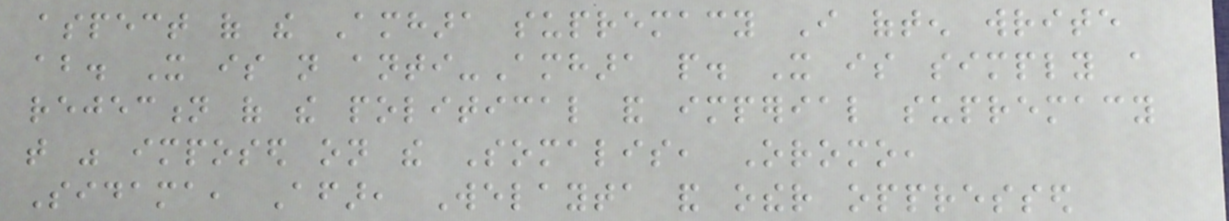aspect of the Amhara supremacy I often write
about. It is not anti-Amhara people. It is simply a
rejection of the political and imperial supremacy
that was imposed on the Somalis, Oromo,
Sidama, Afar, Welayta and other oppressed
